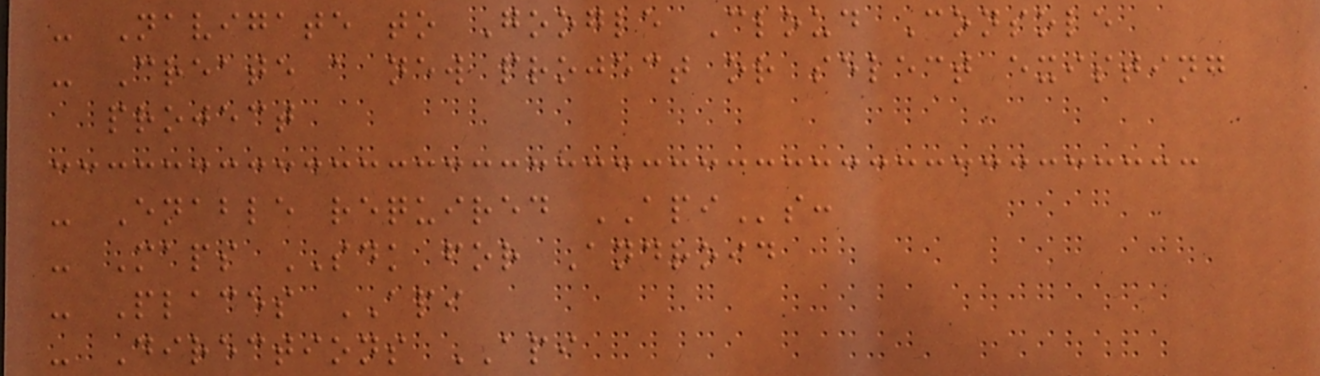- Navigate to Google Cloud Console
- Create a new project or select existing
project
- Enable required APIs:
- Maps SDK for Android
- Places API
- Directions API
